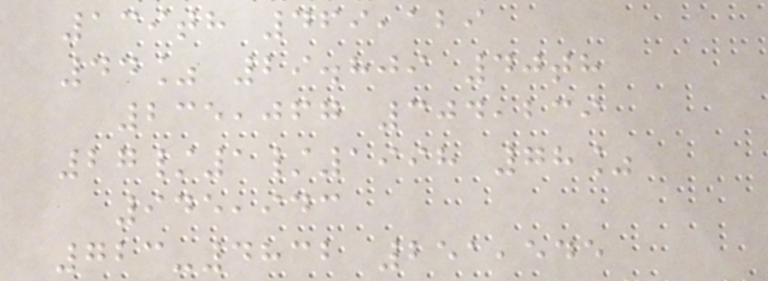139th 469,129
44% 29.809 40th
235,067 304,239
27/1/1998 78%
945,943
723-4832 251,545
